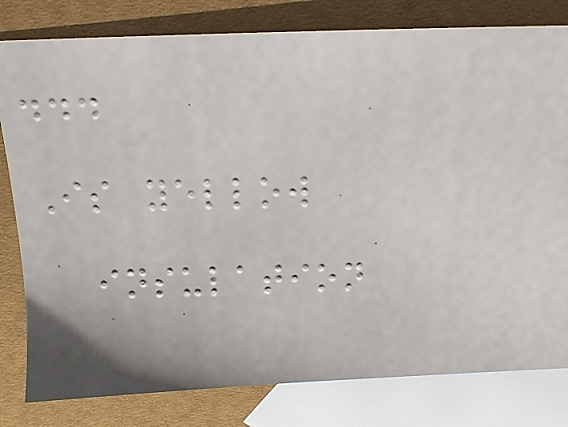...
Is yellow
insulation
